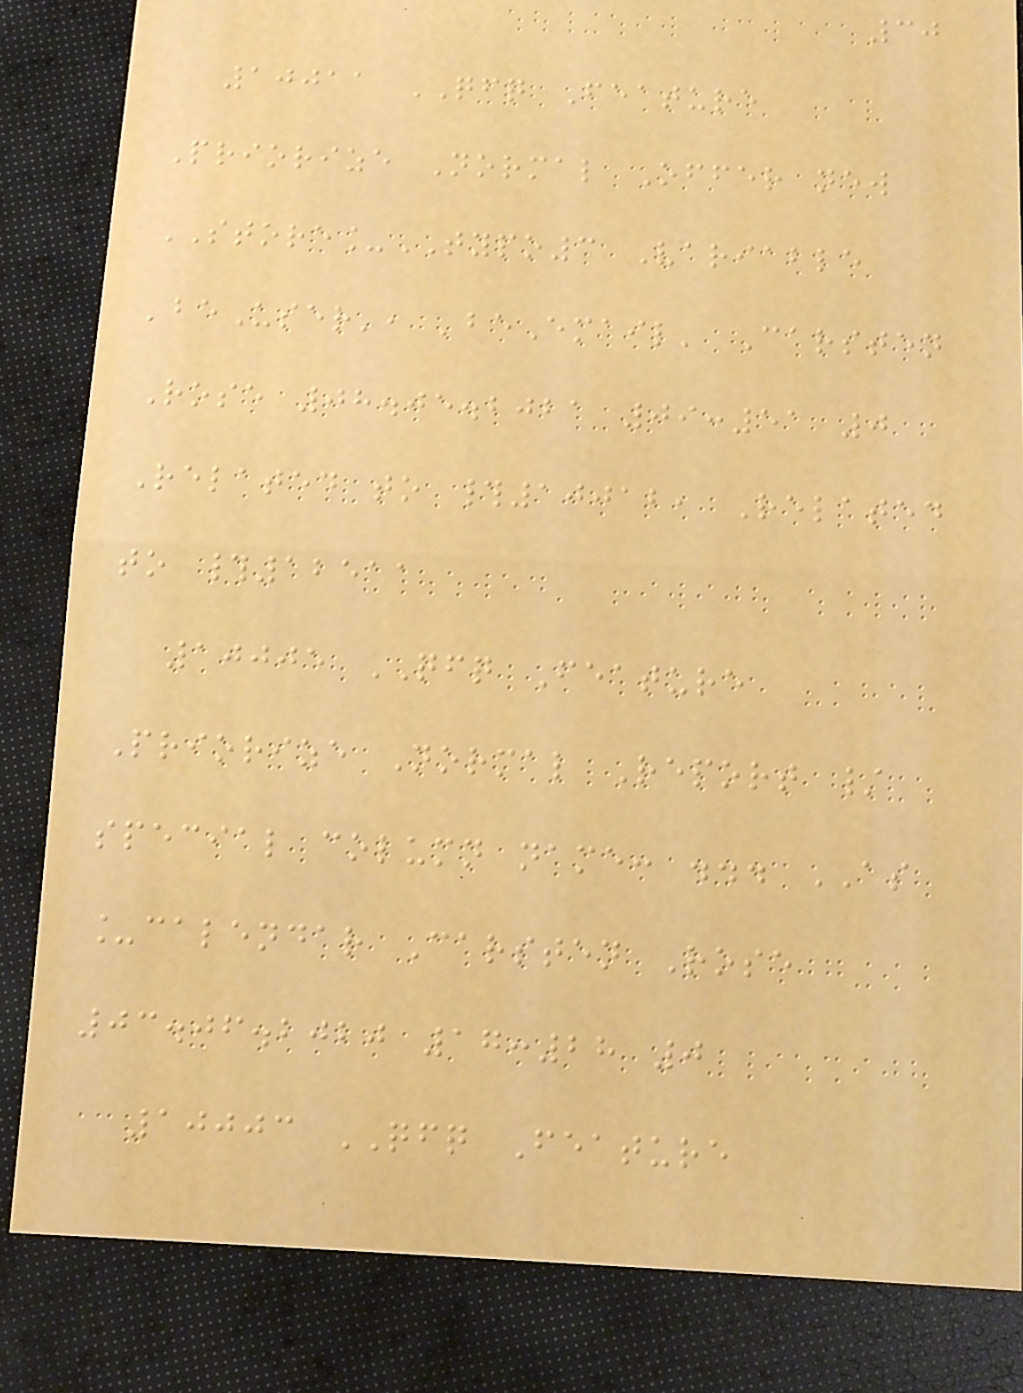30
10011 QFQ Feature
Priorize Normal Offer new
STORE_TYPO3 Variable
'beUser', 'beEmail' Carsten
Rose 08.05.2021 09:51 0
Related to #10012, Related
to #12511
10005 QFQ Feature
Priorize Normal Report /
special column name: ... AS
_calendar Carsten Rose
03.06.2020 17:28 0
10003 QFQ Feature
